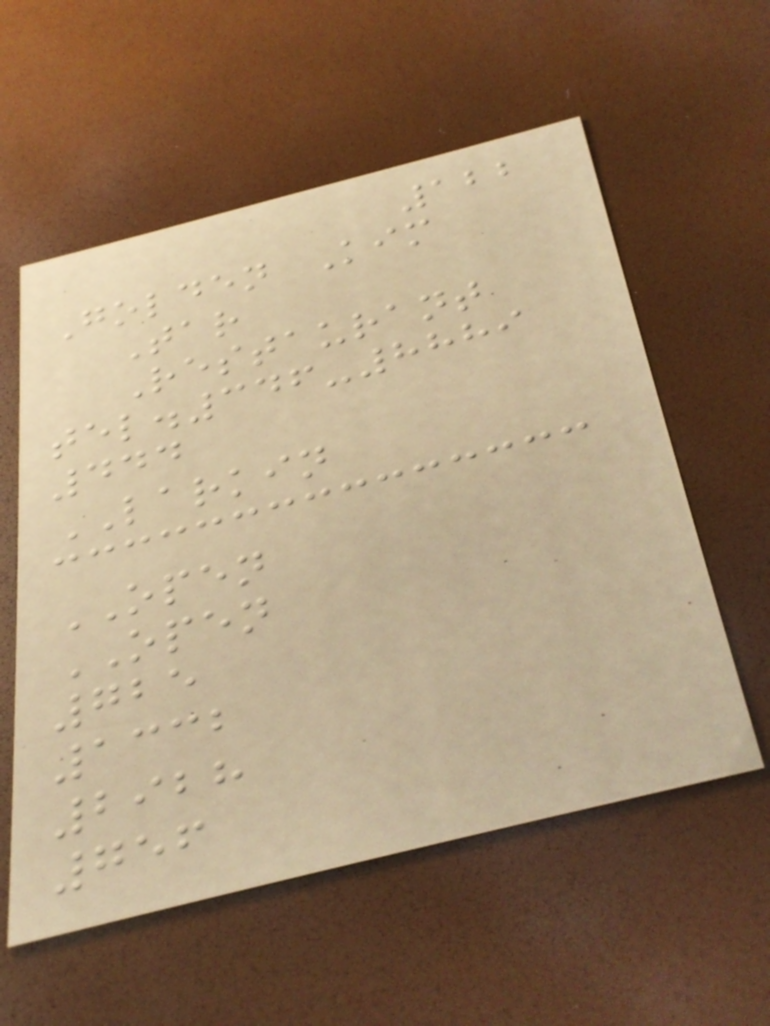122
Golden Kim
Tar
Restaurant
tel.346-8889
444
LARKIN
OPEN
OPEN
725
1332
2928
756
